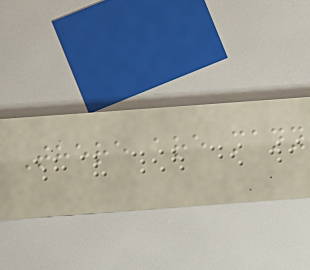There are many
